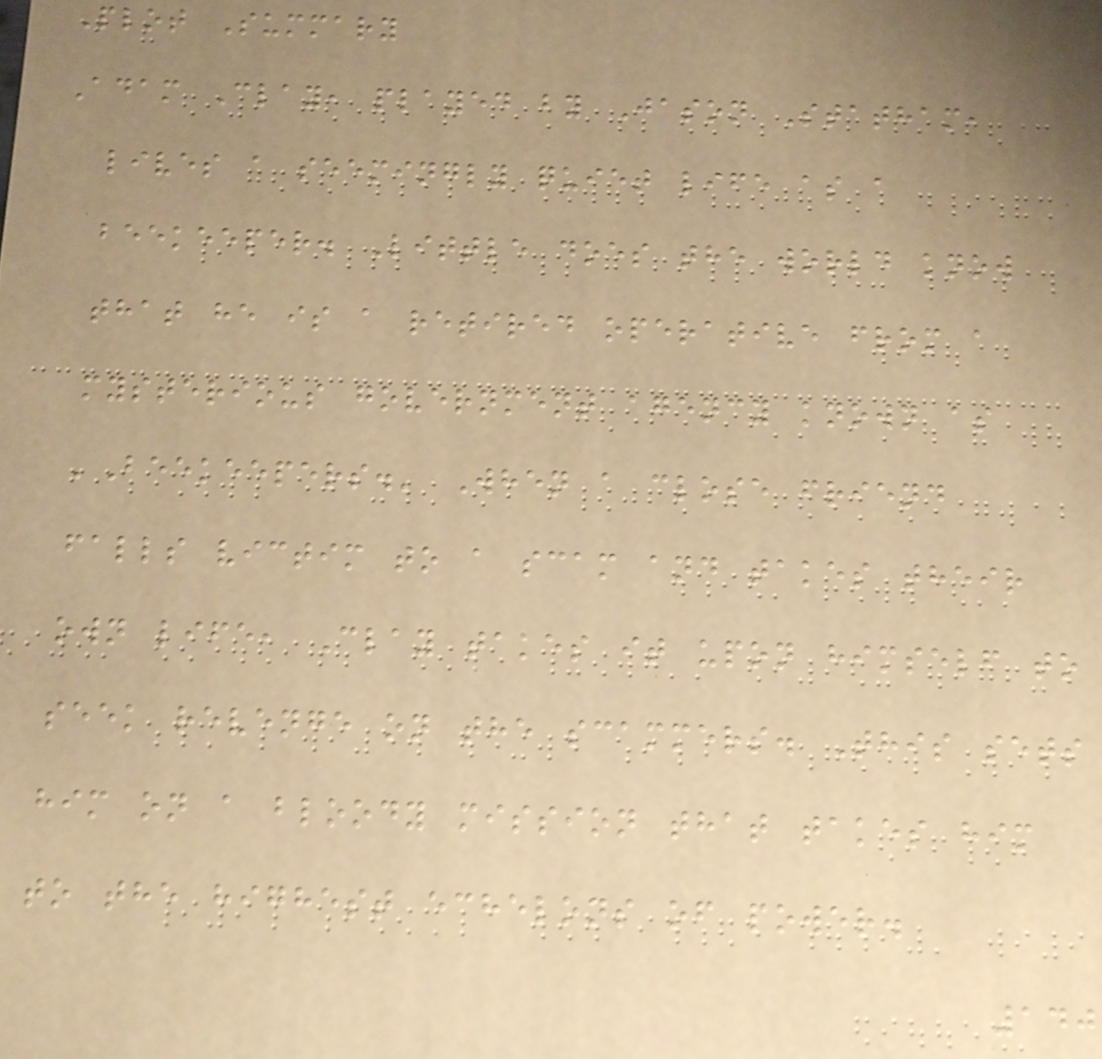Plot Summary
Adam Clay, played by Jason Statham,
lives a seemingly quiet life as a
beekeeper. Little does the world know
that he is a retired operative from a
mysterious government agency known as
'Beekeepers.' When a close friend
falls victim to a scam and takes their
own life, Clay takes it upon himself to
seek revenge on the scammers. This sets
him on a bloody mission that takes him
to the highest echelons of power.
140
